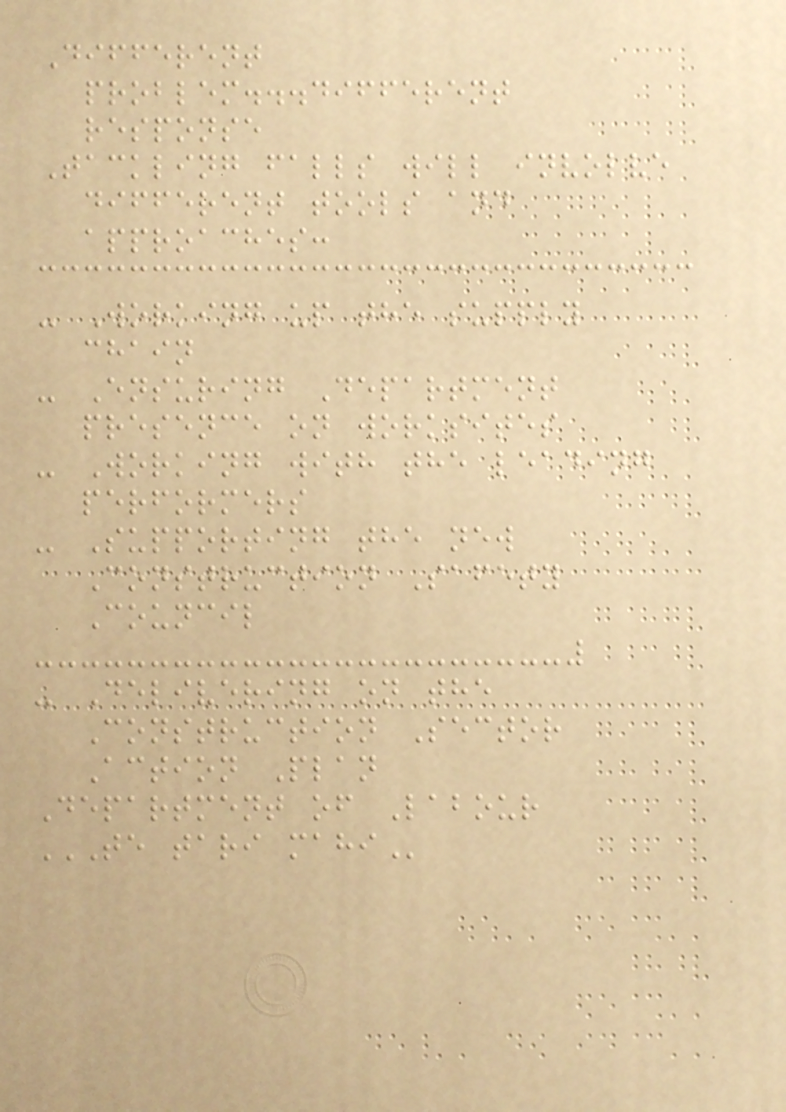Different
problem...different
response
Tackling falls will involve
different tools and
approaches:
- Working up the supply
chain
- Ensuring Department
presence on worksites
- Working with the leading
performers
- Supporting the new
Construction Safety
Council
- Delivering on the
Construction Sector
Action Plan
Department of Labour
TE TARI MAHI
